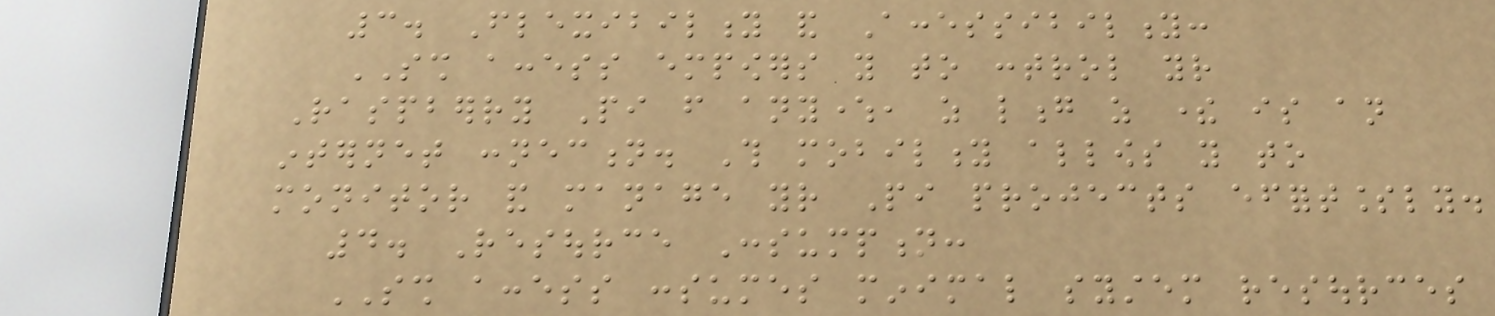3. Flexibility and Accessibility:
SSH access empowers you to control your
Raspberry Pi from anywhere, as long as there is an
internet connection. This mobility allows you to
monitor and manage your Pi projects effortlessly.
4. Resource Consumption:
SSH access consumes minimal system resources
